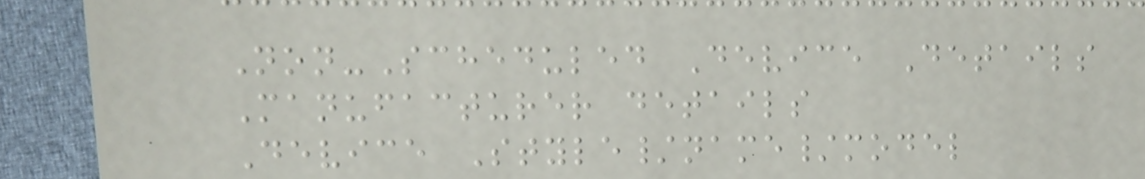Non-Scheduled Device Details
Manufacturer details
Device Style/name/model
